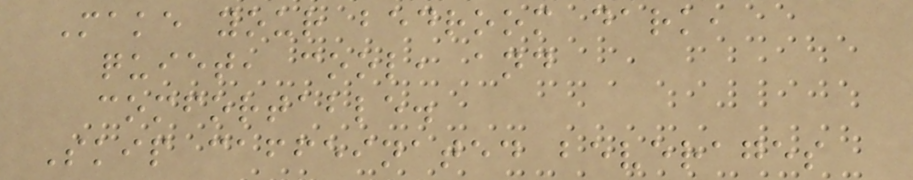Make your bedroom dark,
quiet, cool, and
comfortable.
Skip caffeinated beverages
